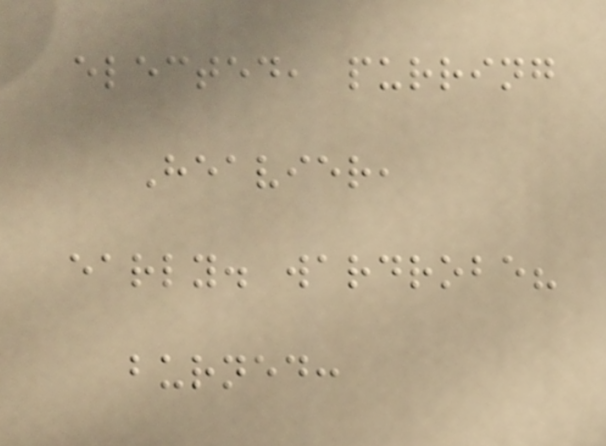elected, purring
Heavier,
early. wardrobe?
burned:
